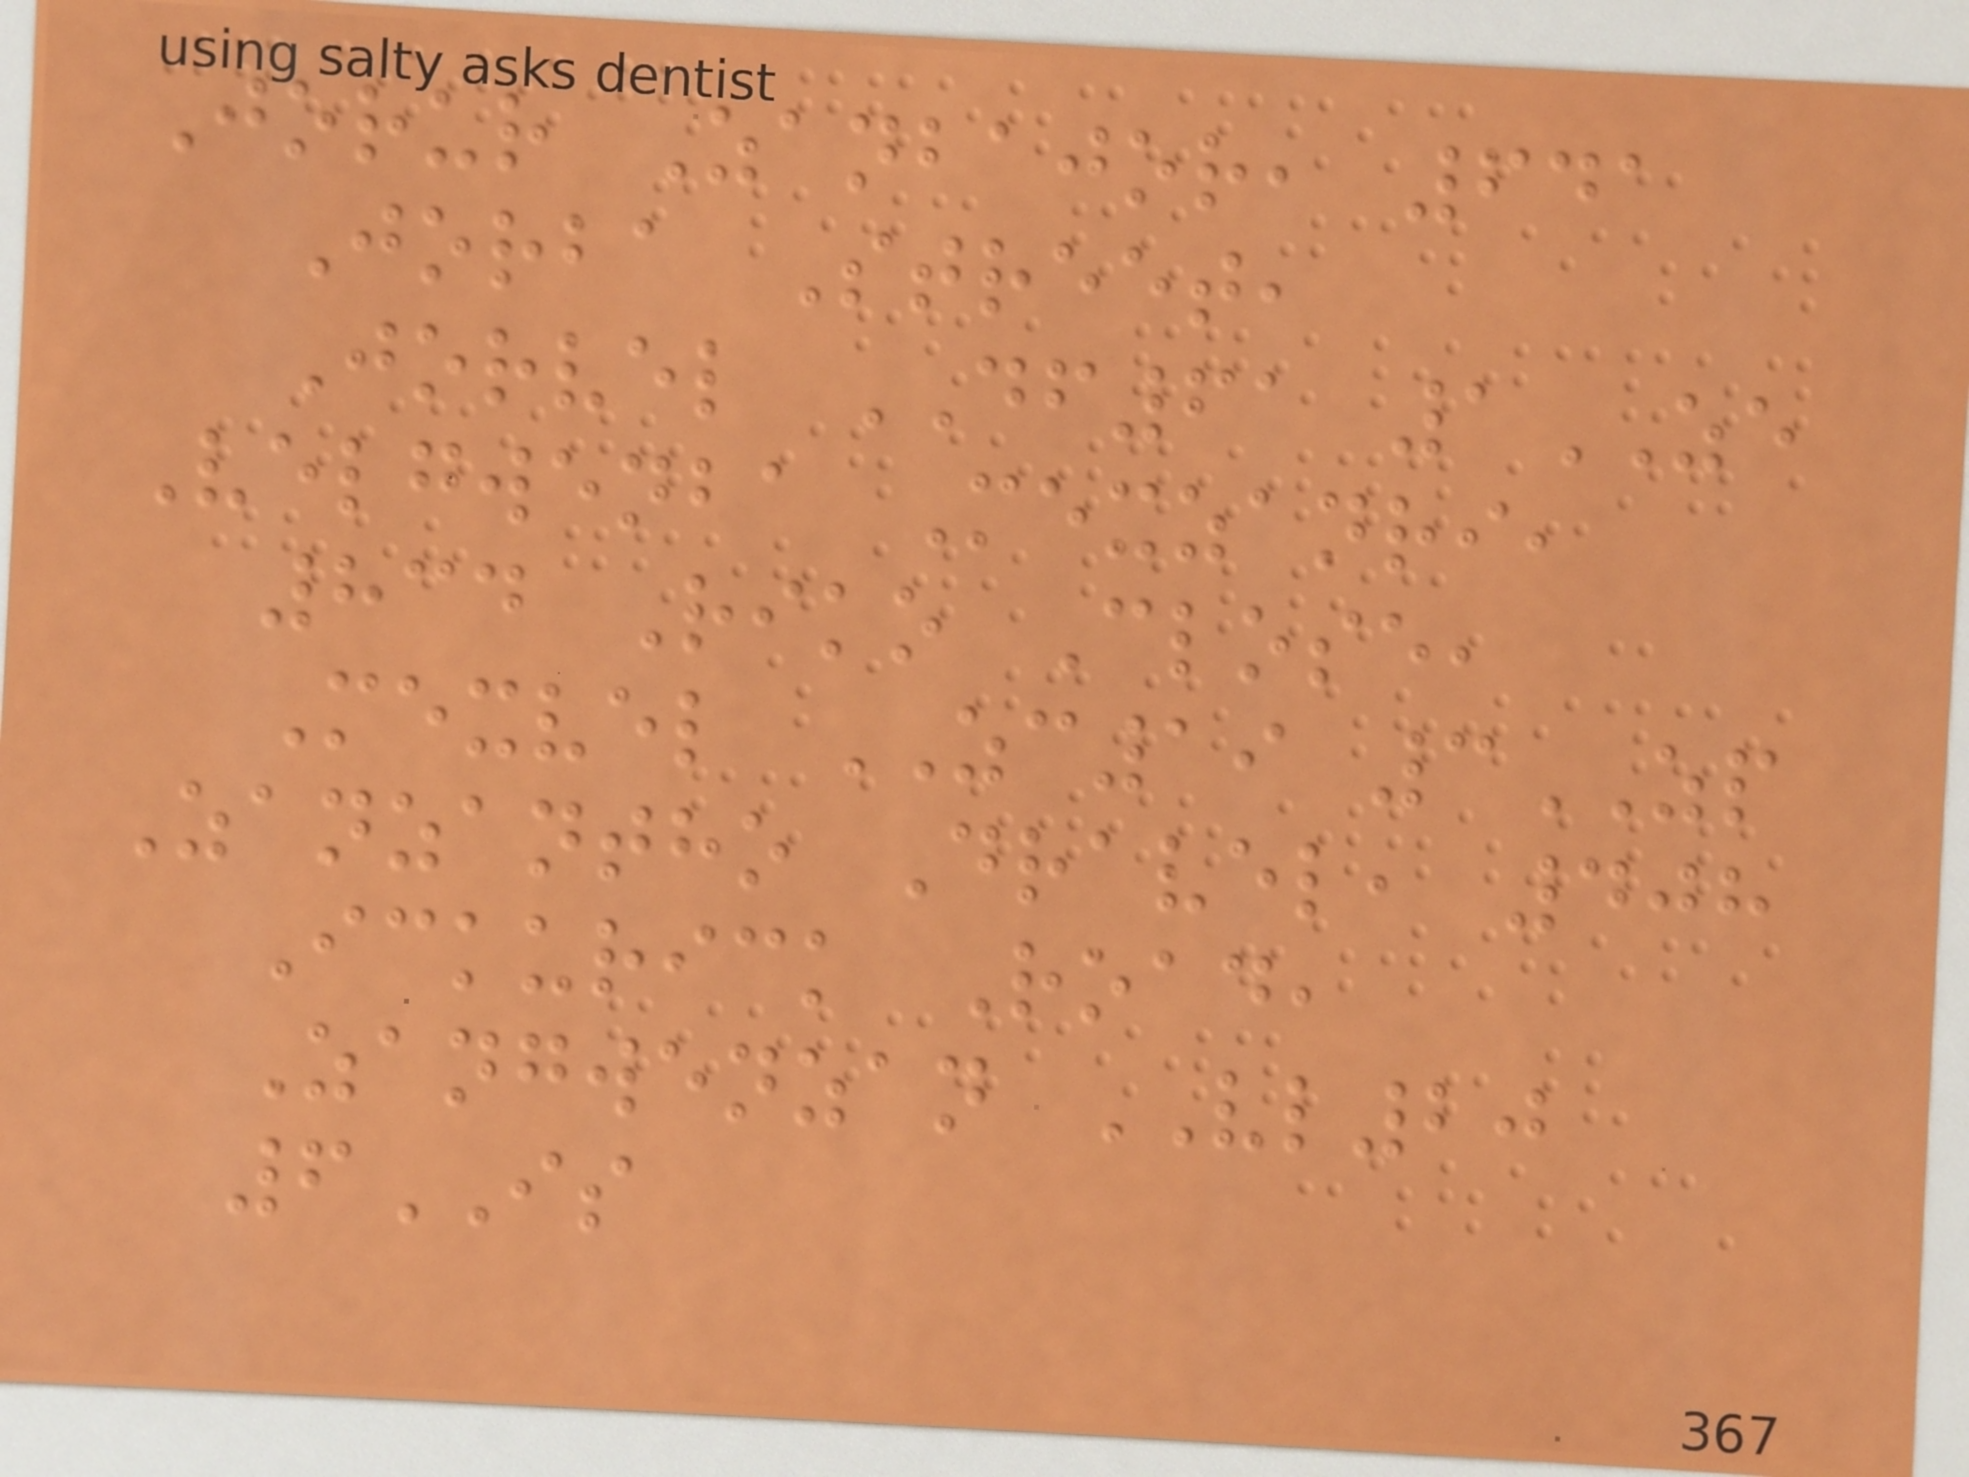Jorur Zanbajor, 641
Jorba Street,
Jorvel DF61 1ZE
Velgwenba Mexzanri,
834 Riko Close,
Mexvel ZC19 3ZP
Zanzantho Dravel, 408
Ickurick Road,
Zangwenzan VL20
6IS
